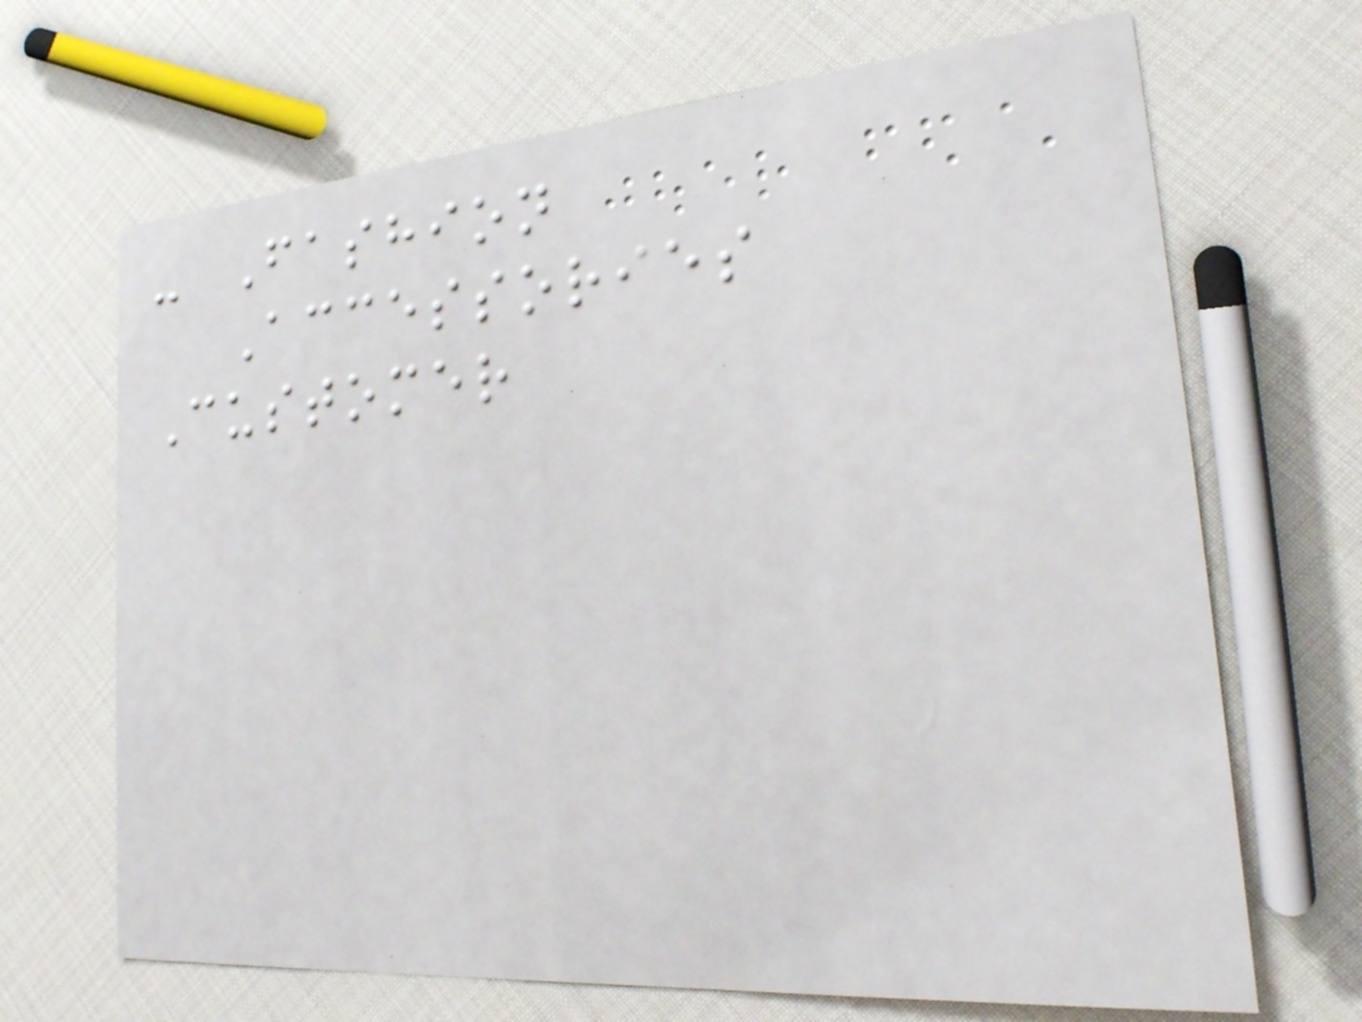- Fashion
Accessories
Customer
